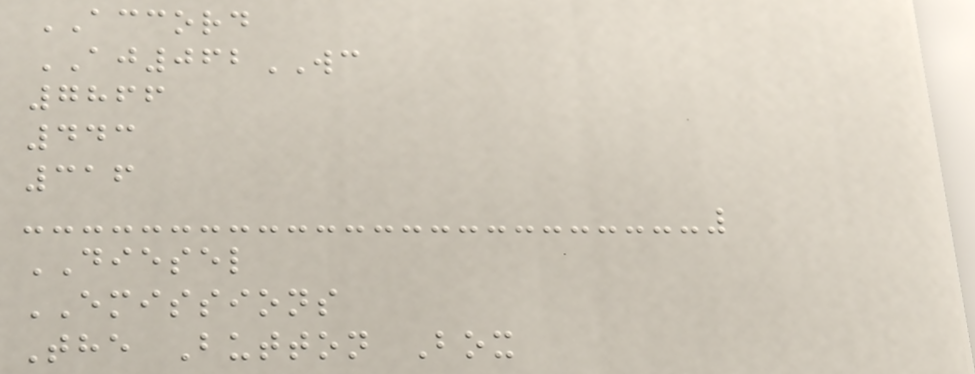ACCORD
AJ062WC
7866
443
316
DIESEL
EMISSIONS
The Button Box
